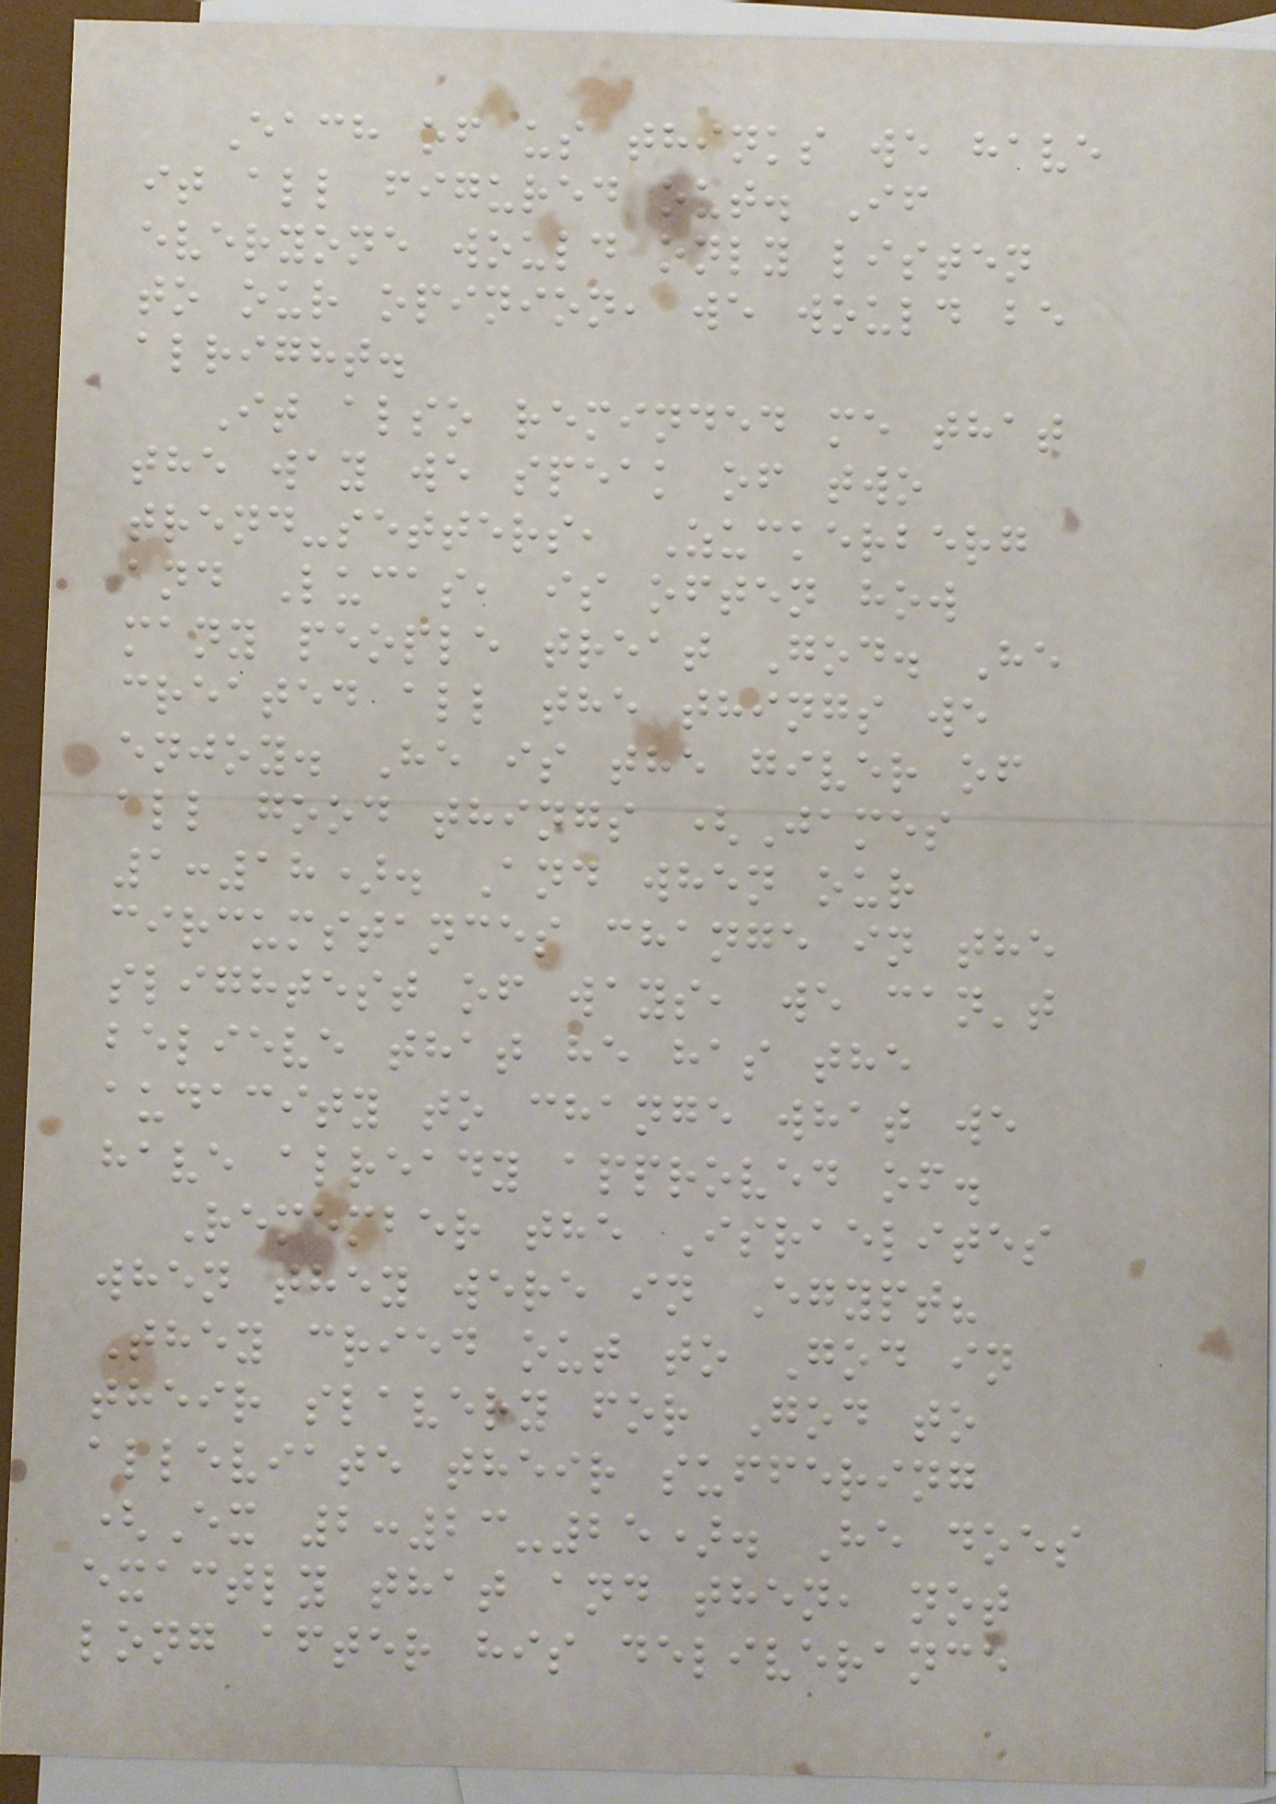Each of us thinks we have
it all figured out. If
everyone would only listen
to our opinion, we would be
alright.
It also reminded me that
the way we speak of two
trend-setters, Zuckerberg
and Lucas, is often how
many people treat God. He
created all the things we
enjoy. He is the giver of
all good things (James
1:18). And when our
circumstances change in the
slightest of ways, we can't
believe that he has the
audacity to change what we
have already approved of.
Remember the Israelites
when they were in Egypt?
They cried out to God in
their slavery for God to
alleviate their suffering
(Ex 2:23-25). He does
exactly that and then, not
long after his deliverance
